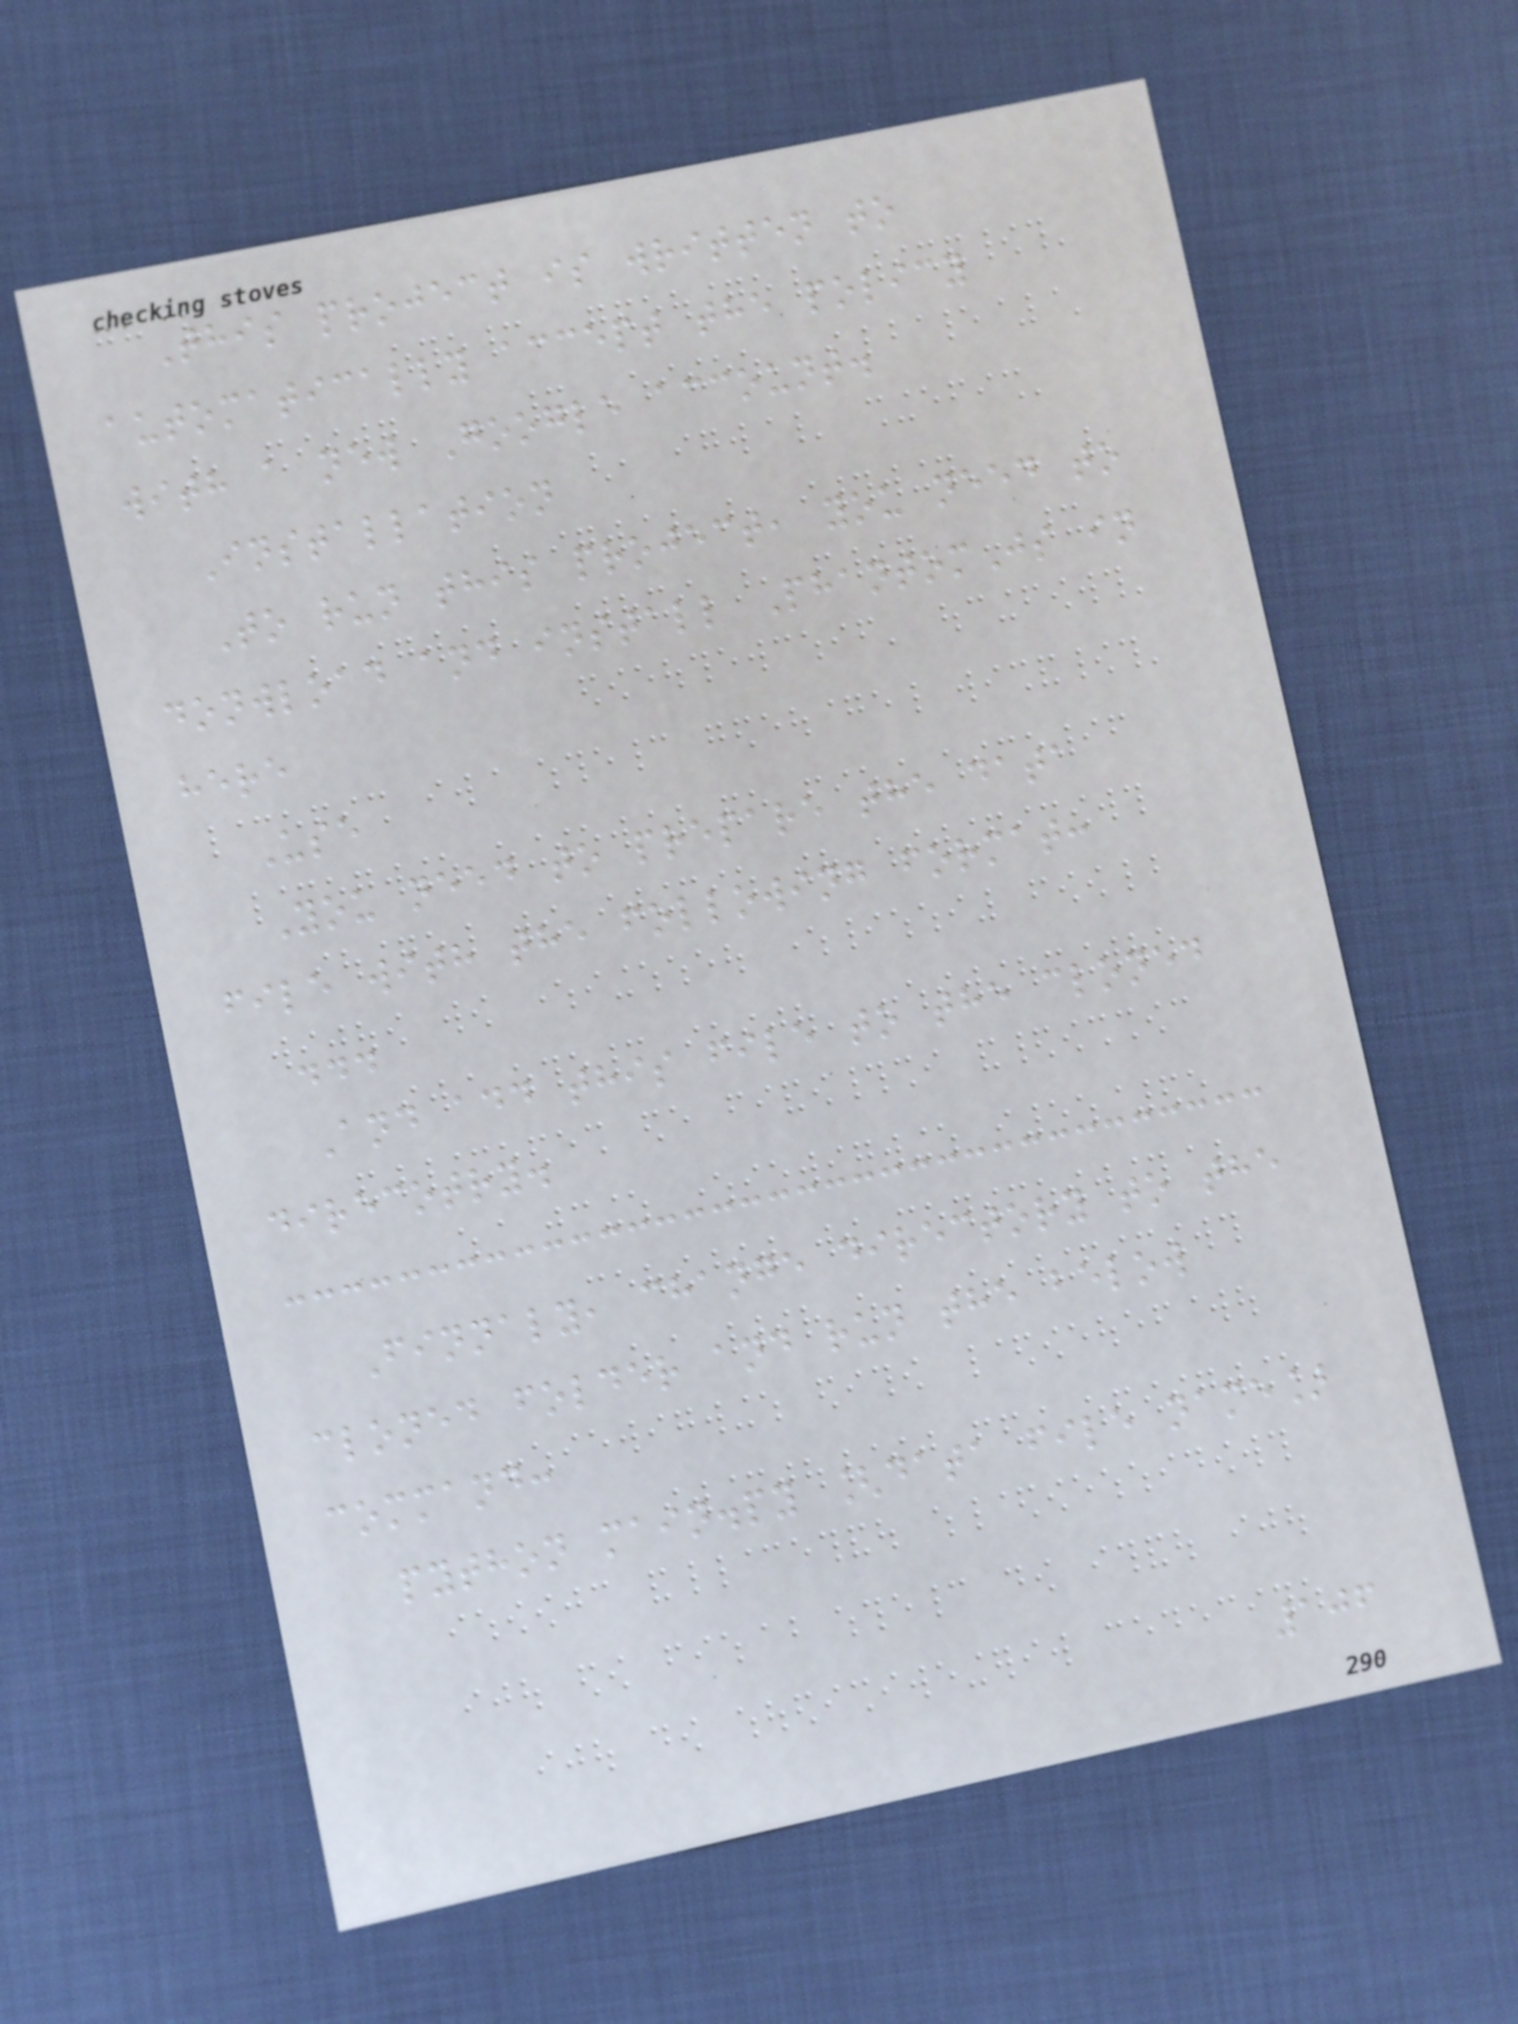This project is written to
automatically accept the policy
with a new Google account.
Installation
To run this project, you need to
donwload and install PhantomJs in
here
Use
You need to prepare the data
file with the following format:
...
And add this file to the cloned
direcotry.
Finnaly, change directory to the
cloned folder and run the below
command:
python main.py [data file name]
106
